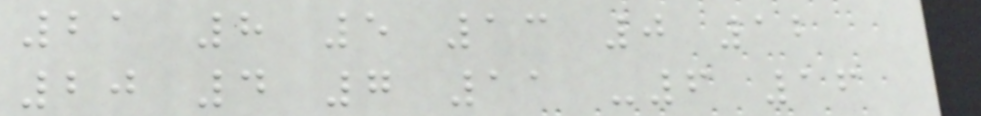21 8 5 13 0 12
20 4 7 11 -6 16
